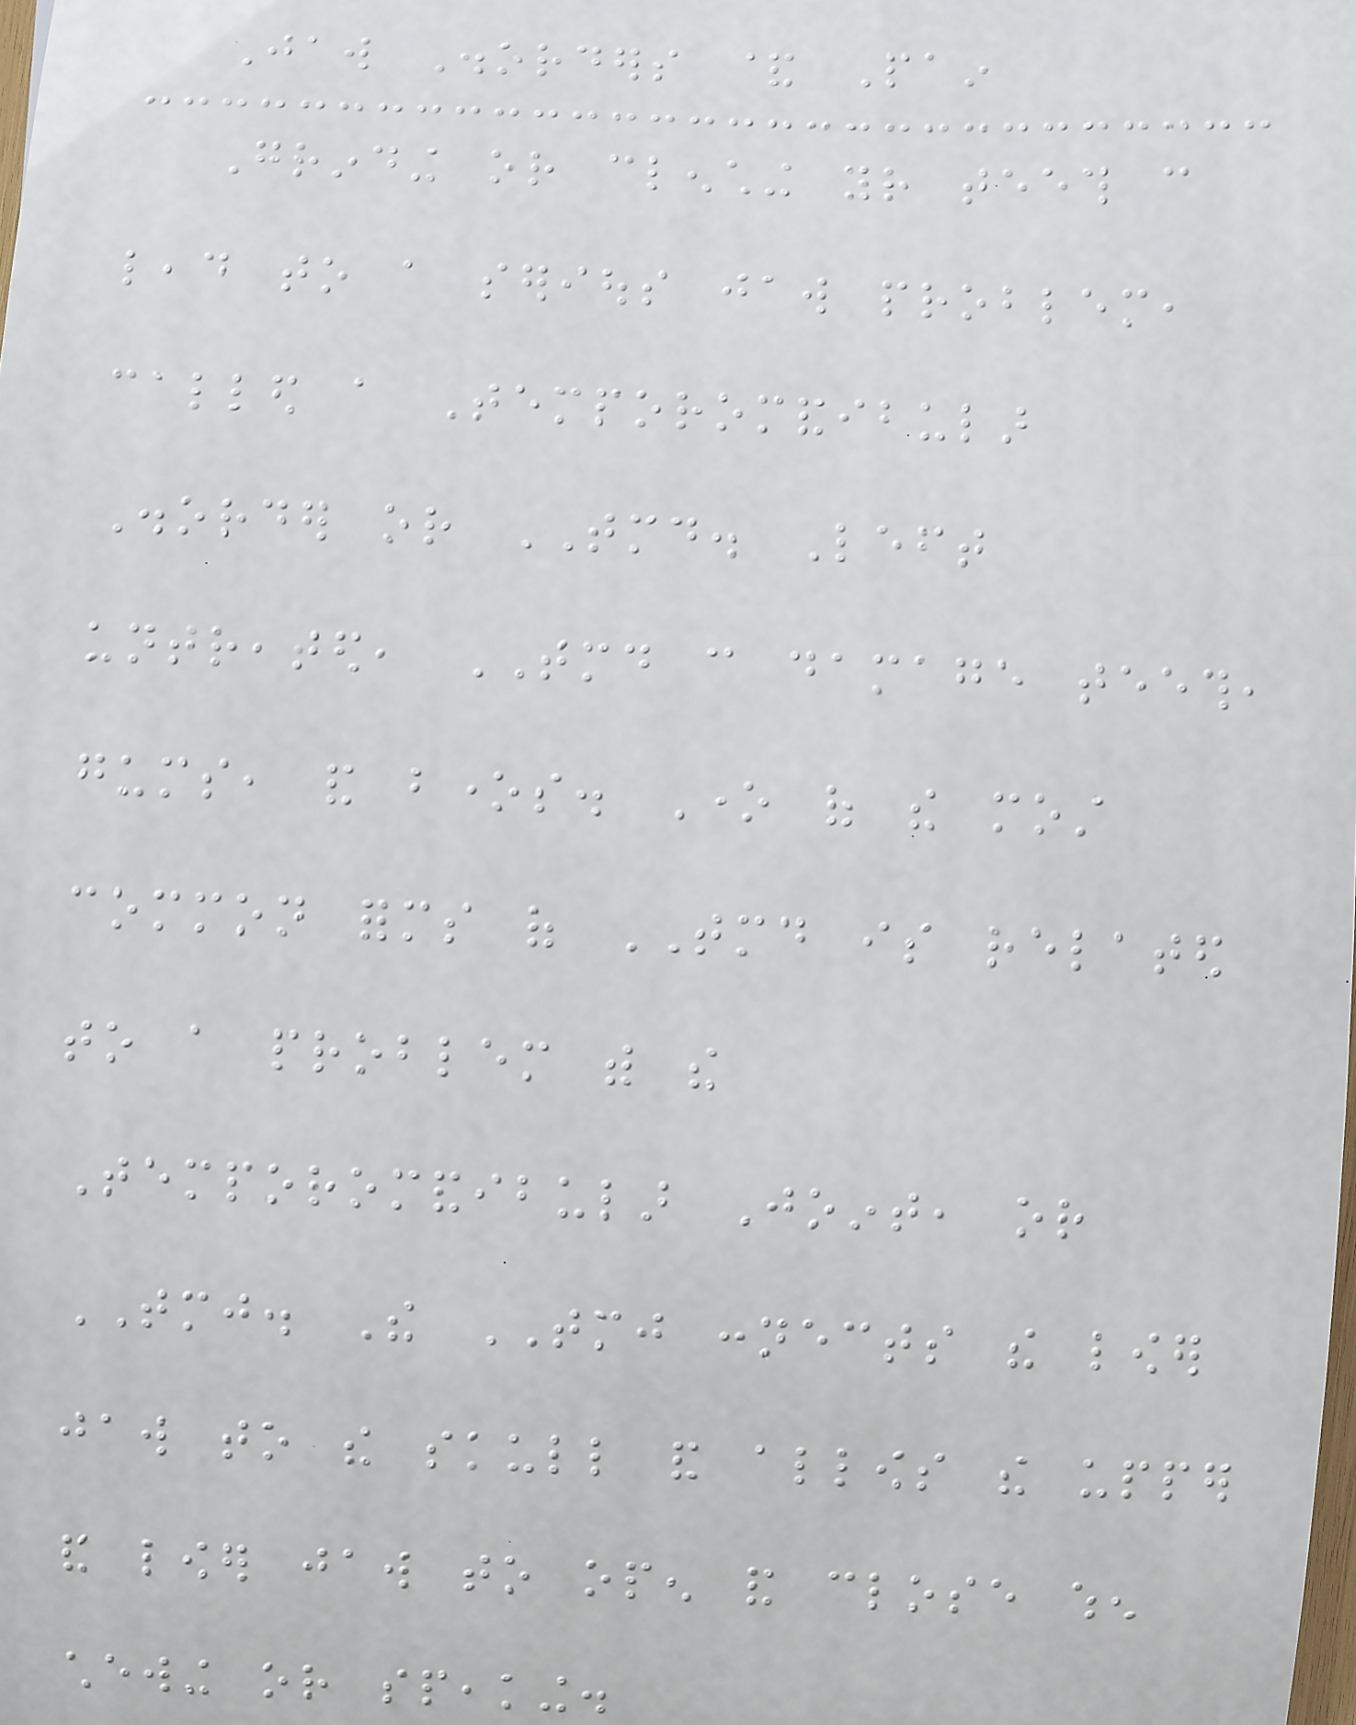Jaw Disorders & Pain
Grinding or clenching your teeth can
lead to a serious jaw problem,
called a Temporomandibular
Disorder or TMD. Left
untreated, TMD can damage teeth,
gums, and bones. One of the most
common forms of TMD is related
to a problem with the
Temporomandibular Joint, or
TMJ. The TMJ connects the lower
jaw to the skull and allows the upper
and lower jaw to open and close when
chewing or speaking.
